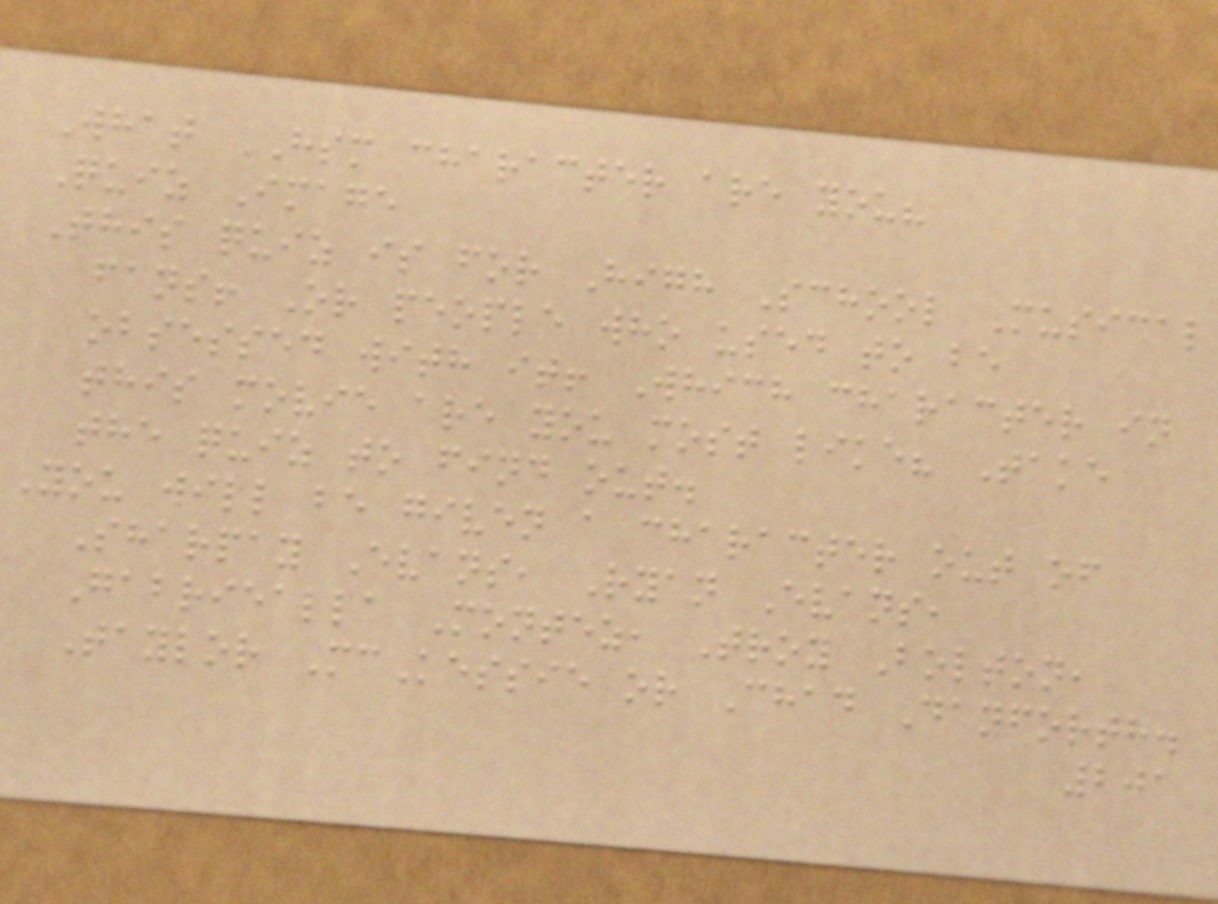What HSM character are you?
Quiz Image
This quiz is for High School Musical
fans! Or people who used to be
obsessed with it! Which character in
this movie are you most like? Take
the quiz to find out.
You will be given a character out of
Sharpay Evans, Ryan Evans,
Gabriealla Montez, Troy Bolton,
Taylor McKessie or Chad Danforth.
201
